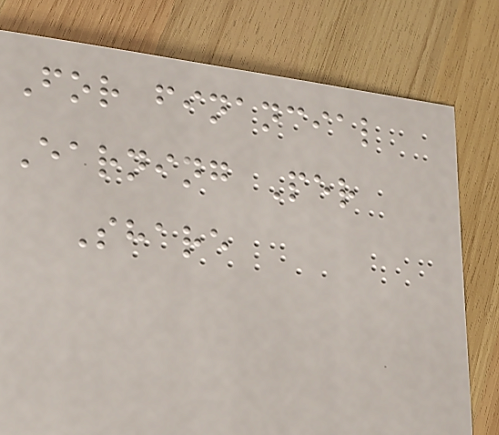For financial
Earning Per
Share
